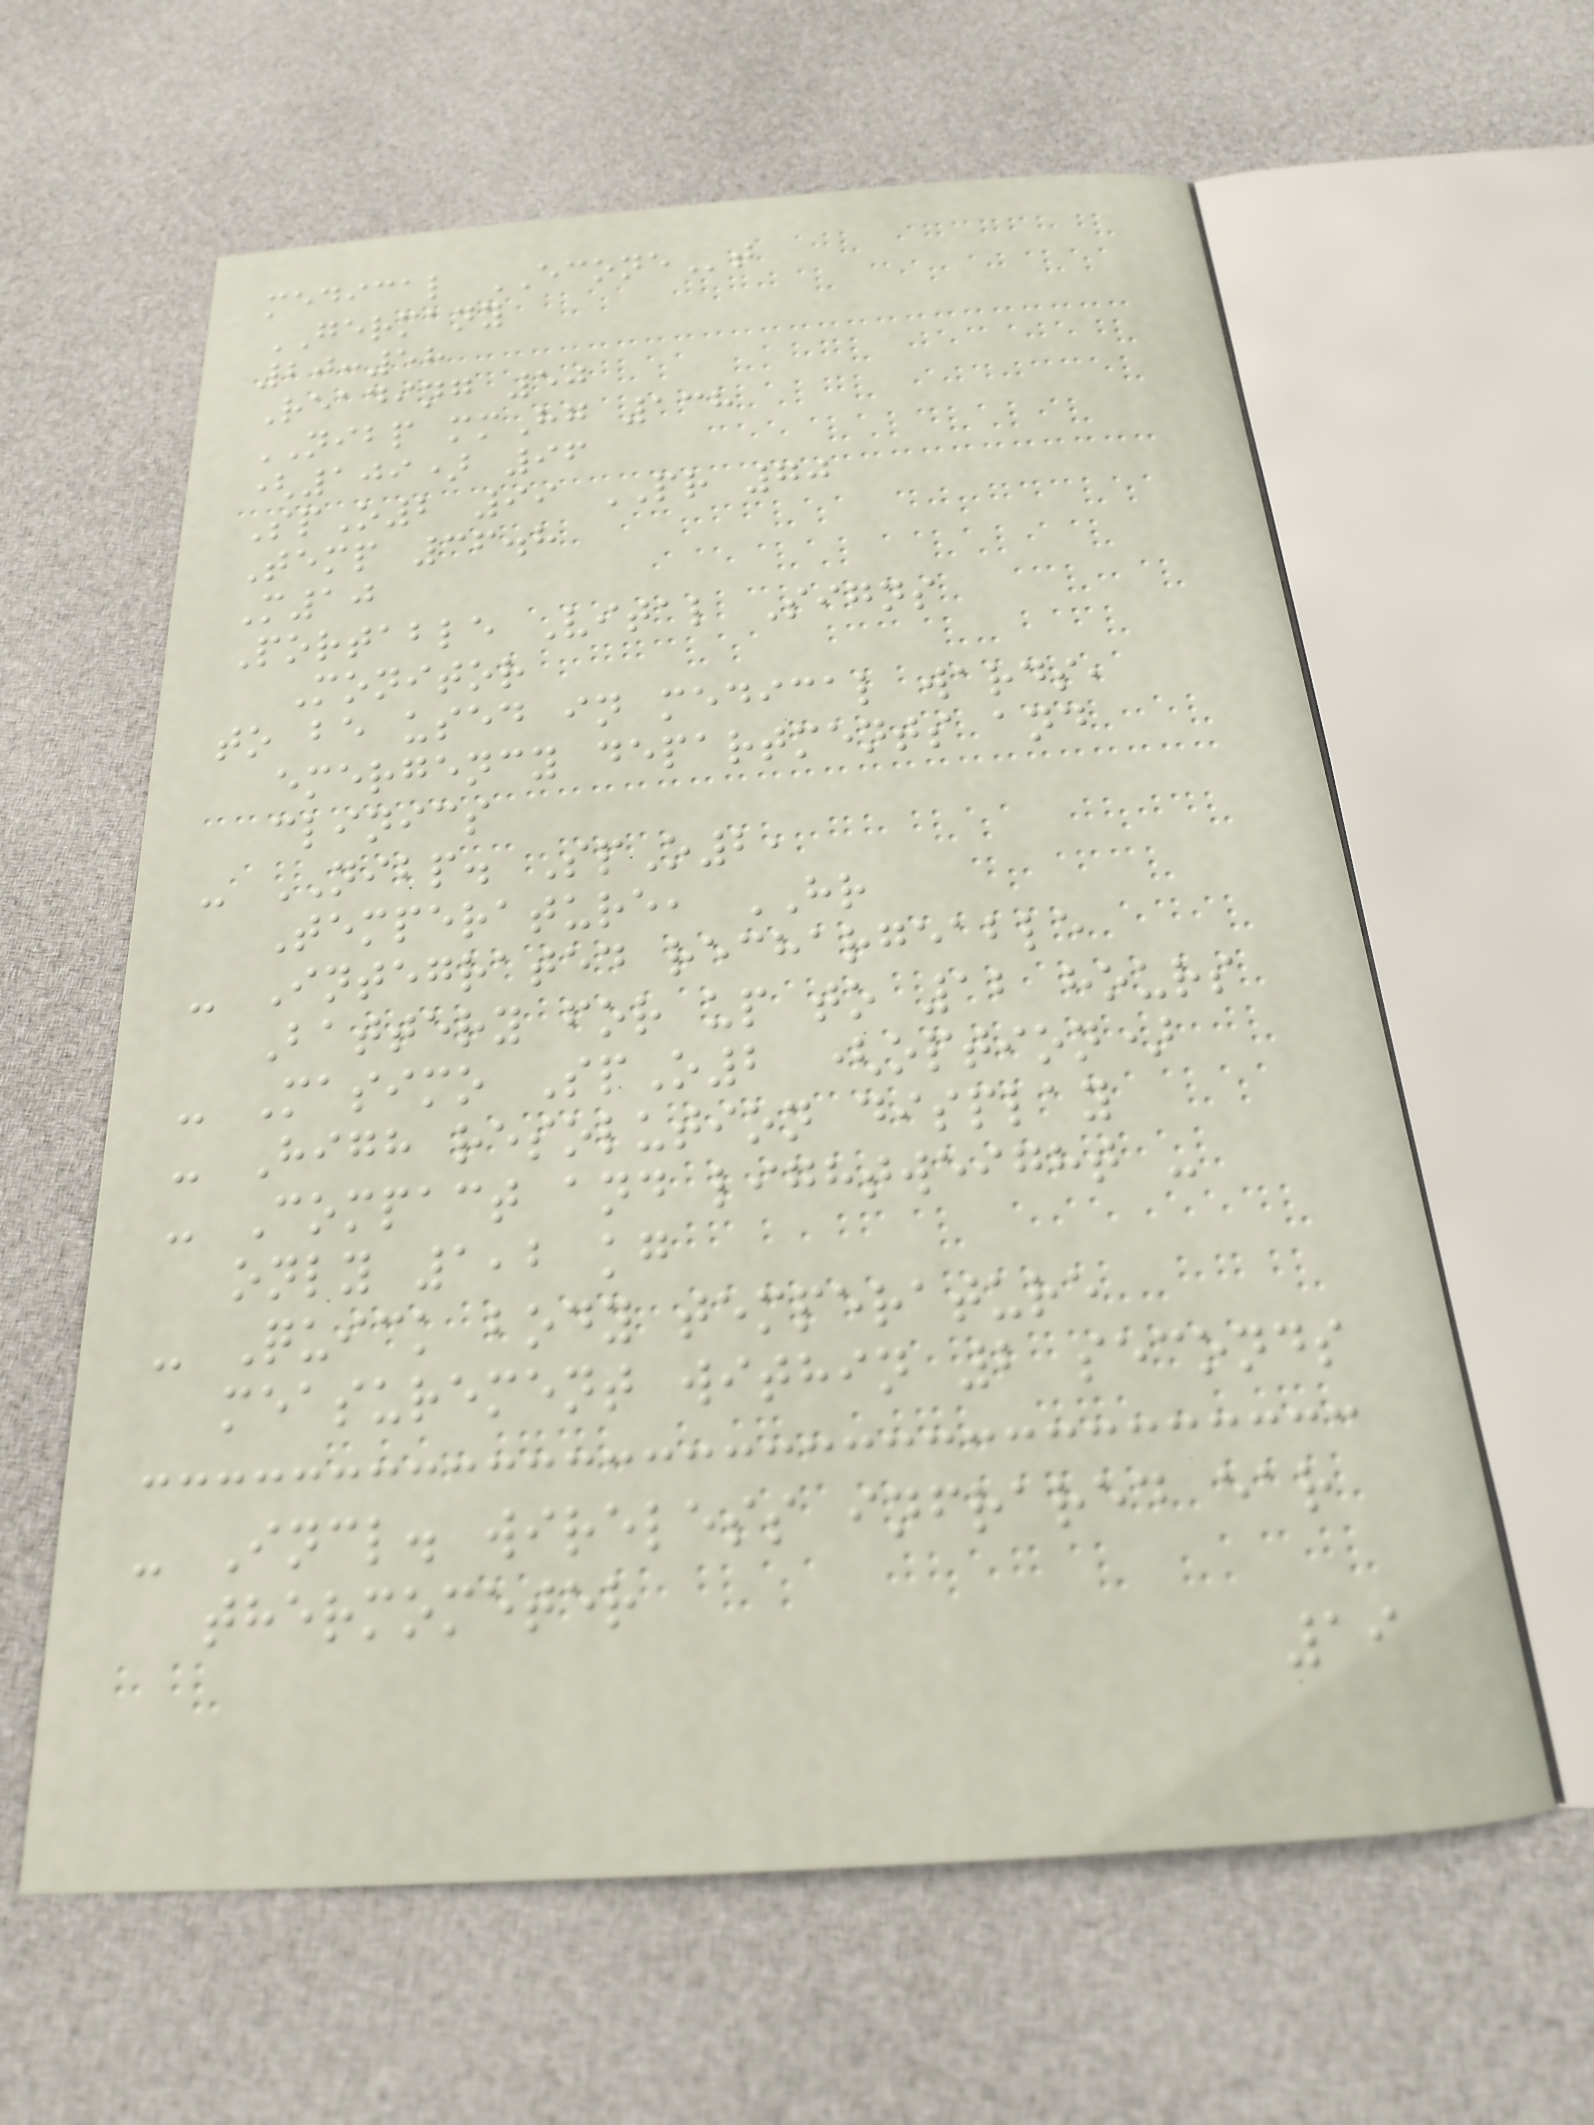medical ECONEt
GERMANY
20:58
Reading 50
NIBP mmHg 138
(109) 96
SpO2 99 PR 70
Temp 36.8
M10
Portable Vital Signs
Monitor
to be used in medical wards,
emergency departments and
clinics
- NIBP. SpO2,
Temperature, HR
- Integrated rechargeable
Battery for up to 12 hours
- Masimo SpO2 (option)
- High resolution display
- Compact and lightweight -
only 1,2 kg
- Quick body temperature
measurement within 2 seconds
- Incl. wireless infrared ear
thermometer
19
